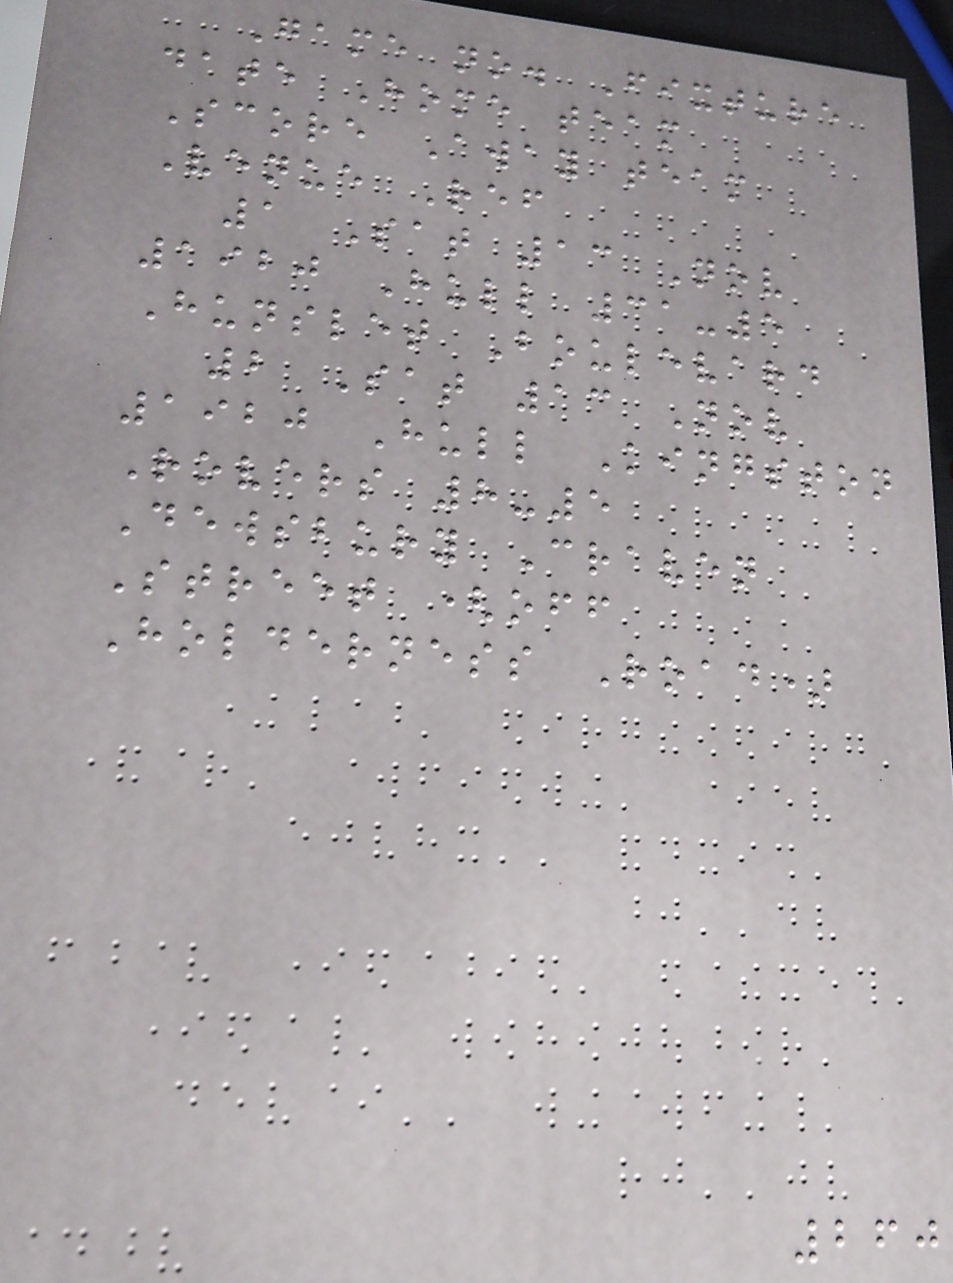Game no. Fixture
date Home team
Score Away team
Venue Ref
1 Sat 13 Nov
1920 Hull 31-5
Hunslet Boulevard
2 Sat 13 Nov
1920 Hull Kingston
Rovers 8-5
Dewsbury Craven
Street (off
Holderness Road)
260
